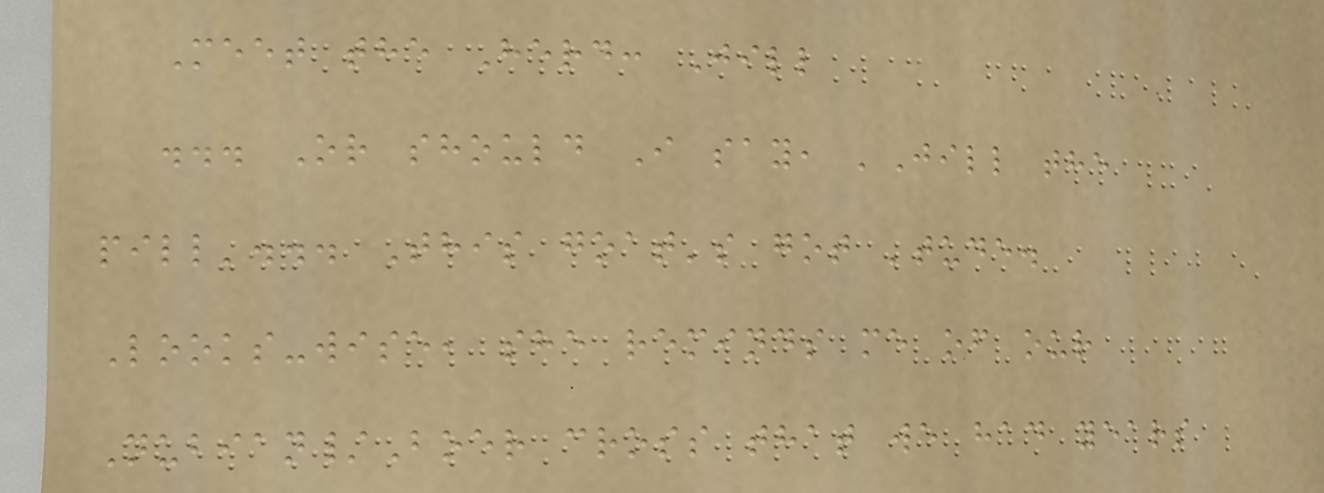Meet the Herd: Jill
... Or should I say, 'Jill the
pill'... This goat's got 'tude.
Looks-wise, she reminds me of our
Nubian/Boer cross that we had years
